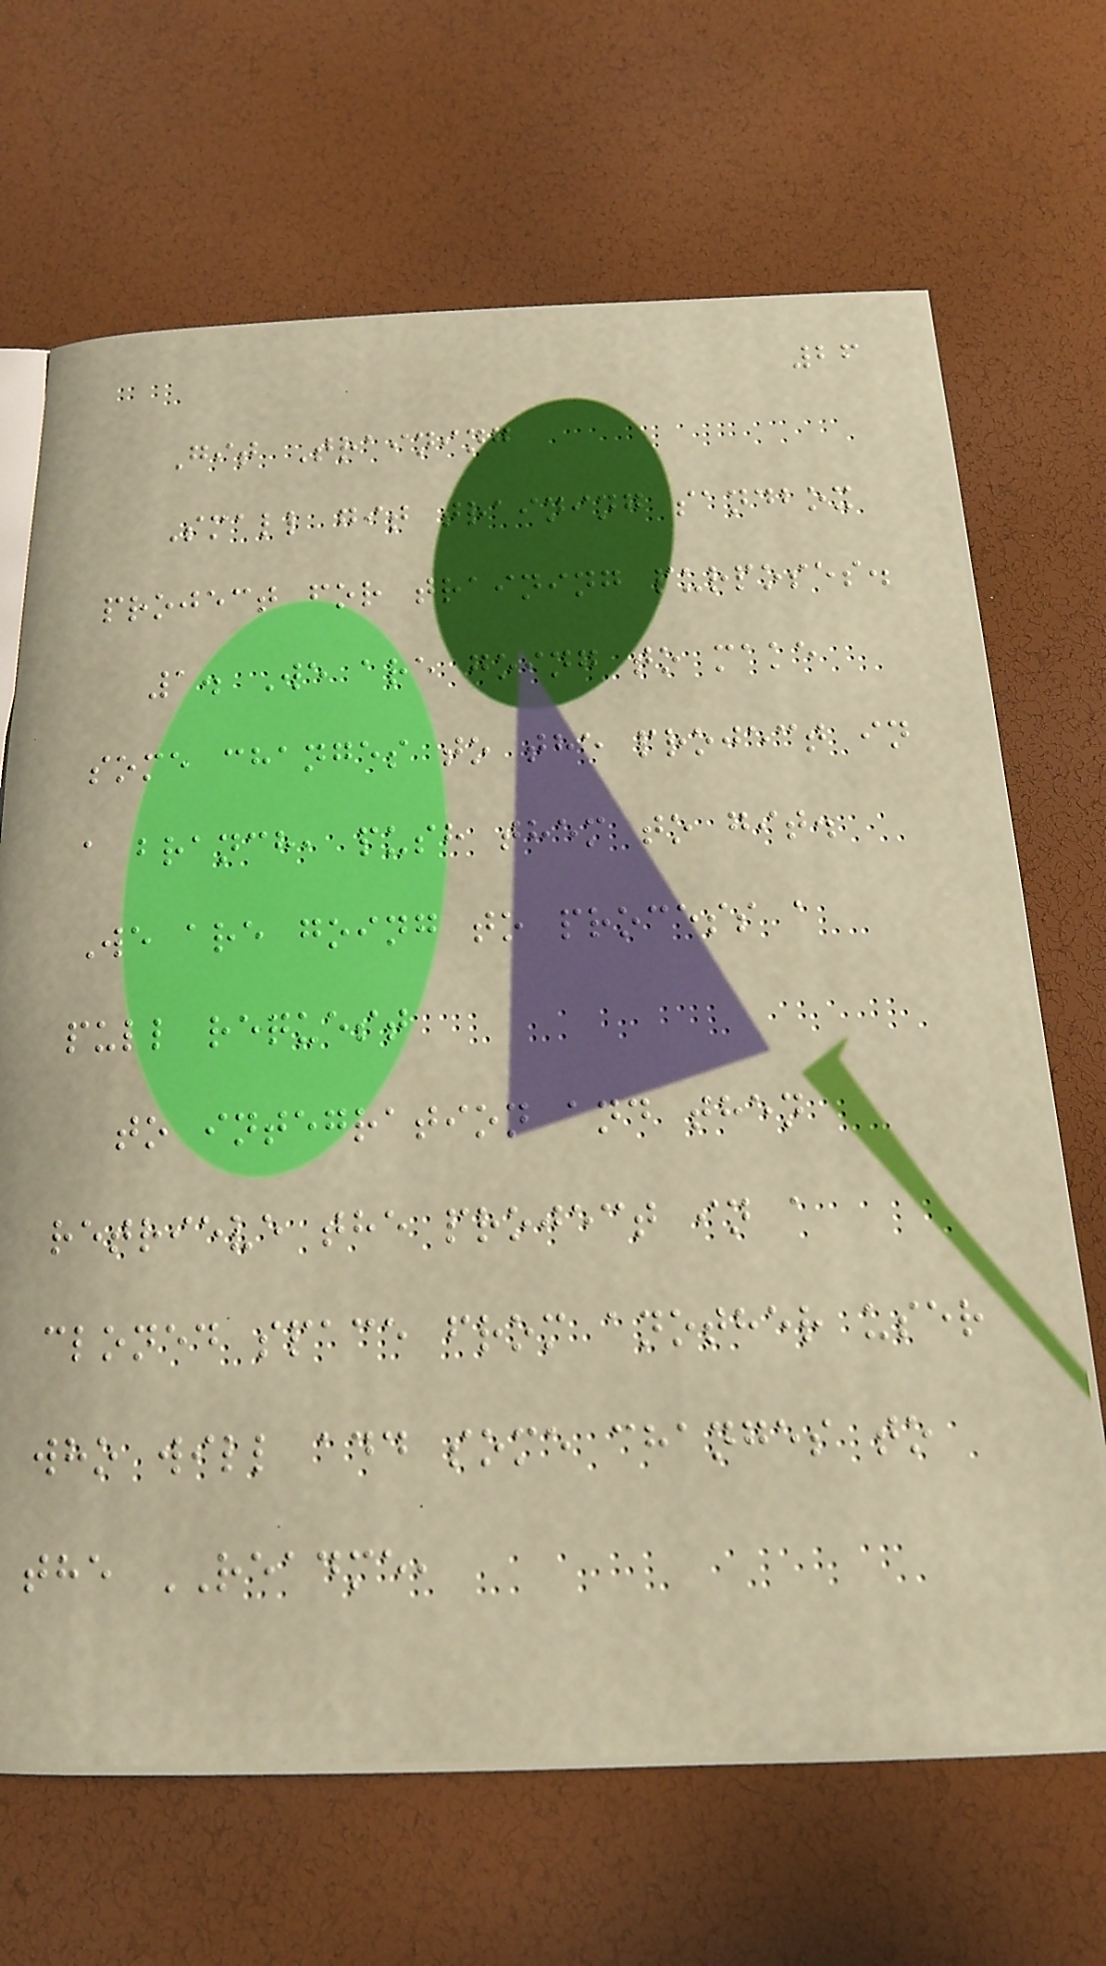26
Git Training
Small git training sandbox
project for training purposes.
1. We are going to make
some changes to the project in
a branch, push them to git.
We are going to process a
pull request
to integration and then
retrieve the project in a
cloned space from another user
who will add some changes to
the README,
